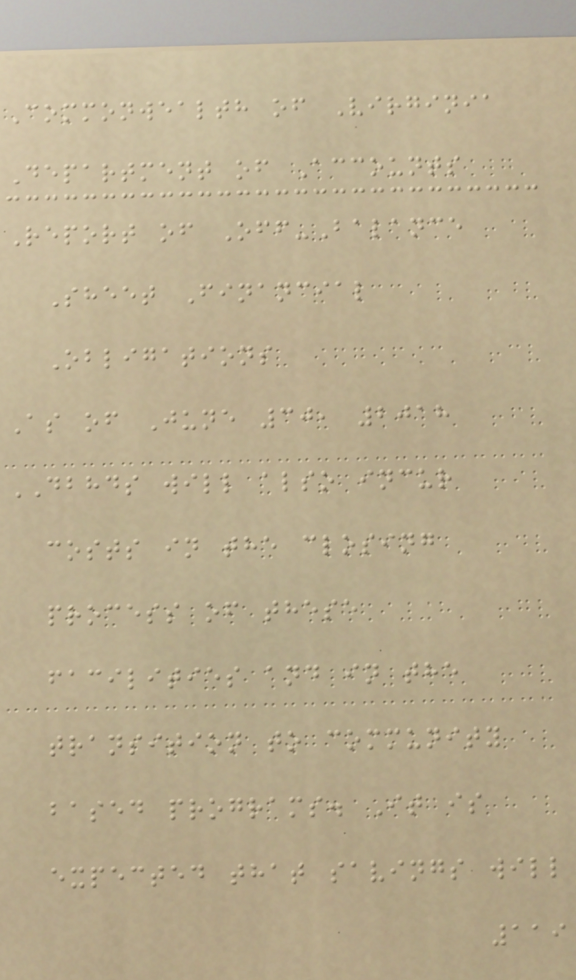Commonwealth of Virginia
Department of Accounts
Report of Off-Balance
Sheet Financial
Obligations
As of June 30, 2018
DBHDS will also incur
costs in the closing
process of these
facilities and in the
transition to community
based programs. It is
expected that savings will
119
